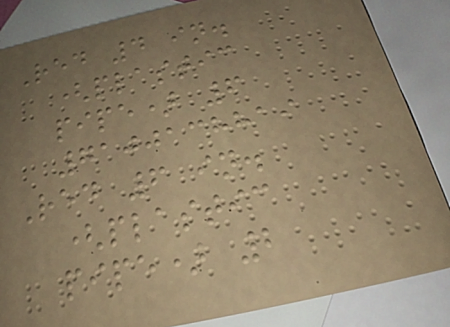Red 4 in.
(plastic
pipe) 6
7100138819
Red 6 in.
(plastic
pipe) 2
